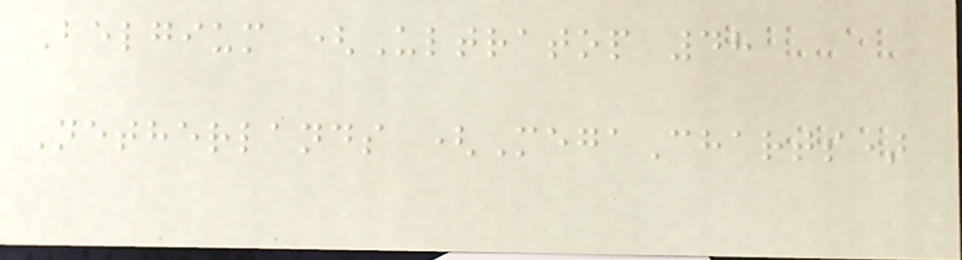Belgium (Ultratop 48
Netherlands (MegaCharts)
